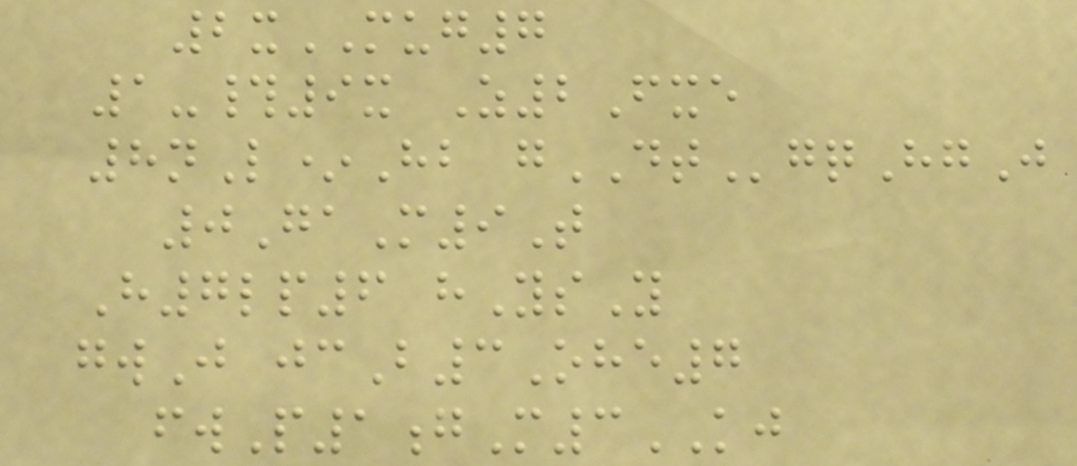2xMUG7
1-#9x Z2Fxe
8nL*Hb gDTgqHgJ
0GaM9T
H7lp6 hYsY
gwJ jcB3Ohe7
fwP1gM3KJ
